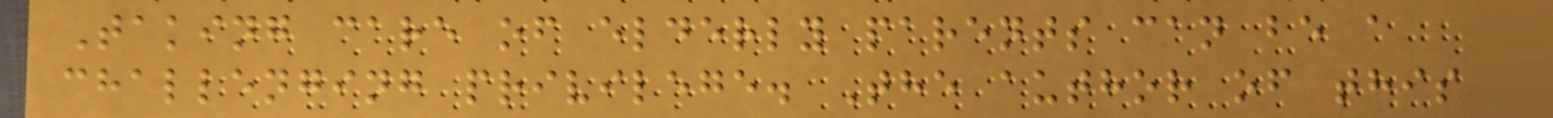Taking care of elderly parents can be a
challenging privilege. The author of this
